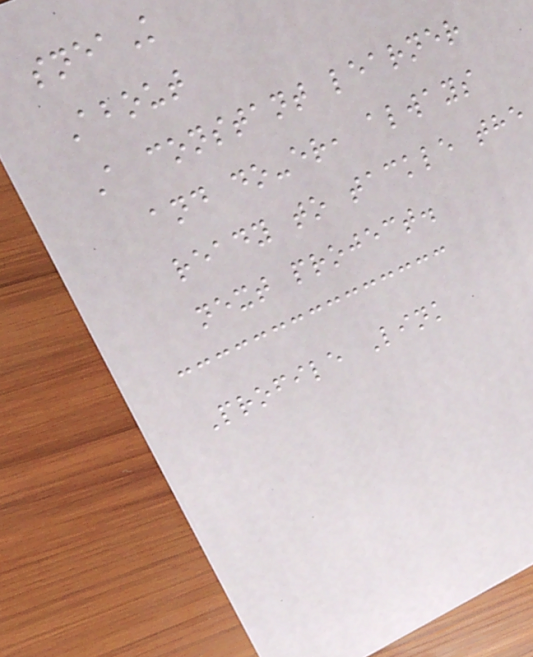sneaK
About
A constant learner
and do-er, always
ready to tackle the
next project.
Profile Link
